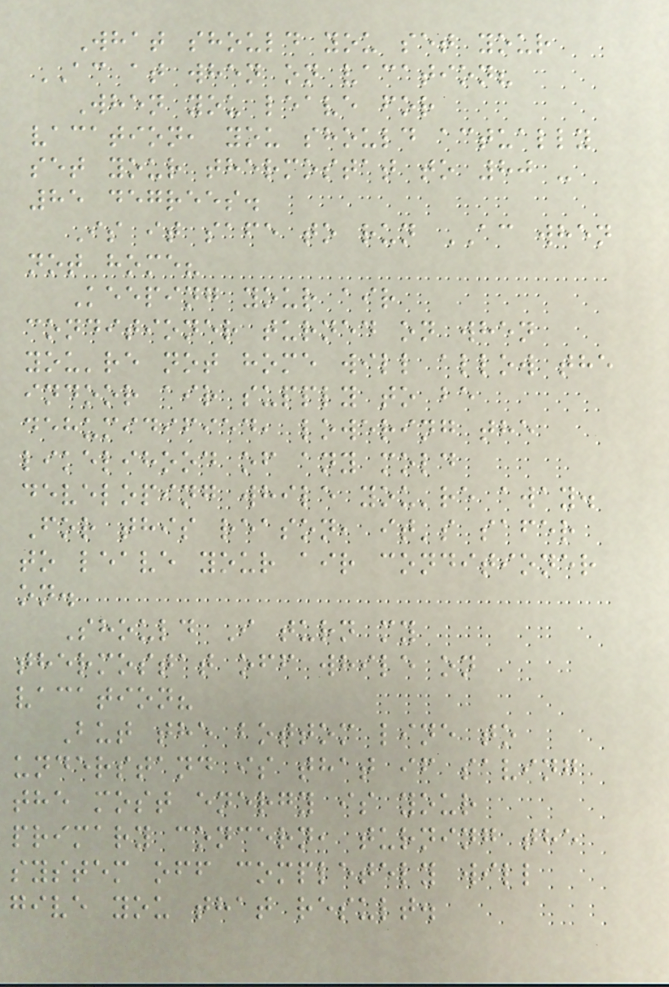What should you set your
AC at when on vacation?
When you leave for
vacation, you should actually
set your thermostat to 80 -
85 degrees.
Is it safe to run AC when
not home?
Keeping your air
conditioner turned on when
you're not home will allow the
indoor air supply to be
dehumidified, lowering the
likelihood of any mold
developing while you're away.
For this reason, it's safer
to leave your air conditioner
on.
Should I turn my
thermostat off while on
vacation?
But the bottom line to
understand is that if saving
the most energy is your
primary concern, turning the
system off completely will
give you that result.
